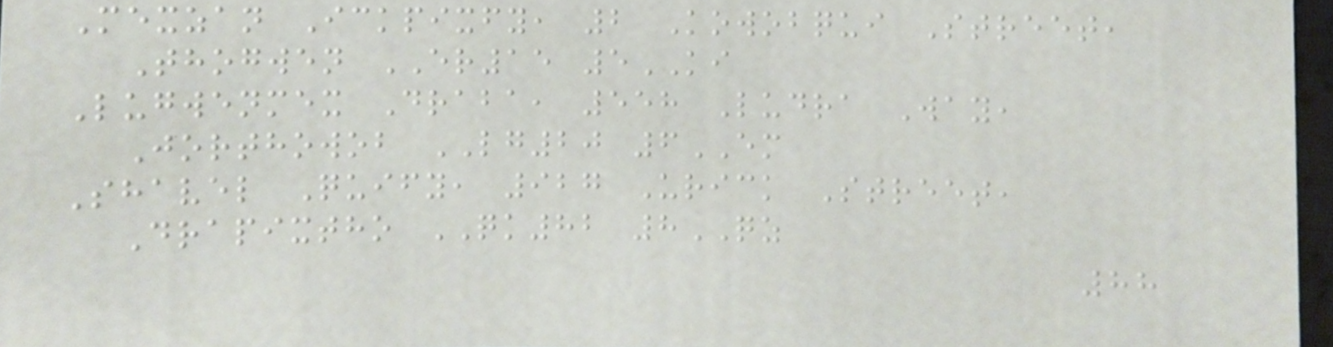Mexzan Ickpixfy, 2 Kowobqui Street,
Thogwen ER15 5KI
Lugwenmex Draba, 558 Ludra Way,
Jorthowob LG20 6EM
Shavel Quify, 927 Urick Street,
Drapixtho QK82 8QZ
88
